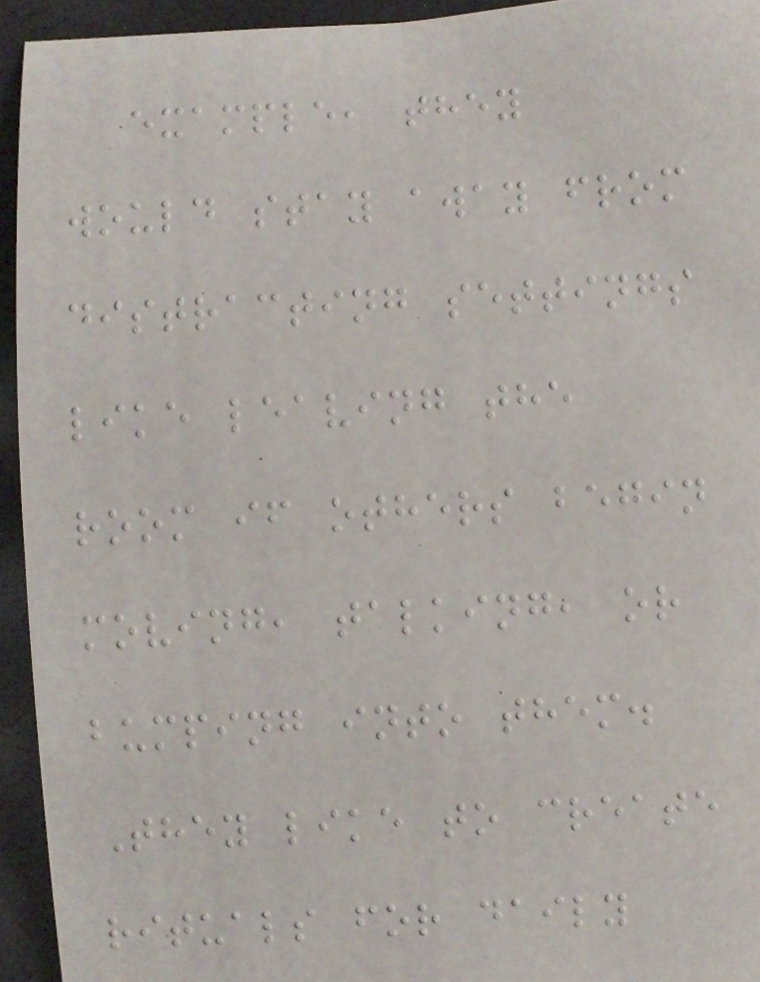example, they
would stay away from
distracting settings
like leaving the
room if others begin
moving, talking, or
bumping into them.
They like to create
rituals for daily
